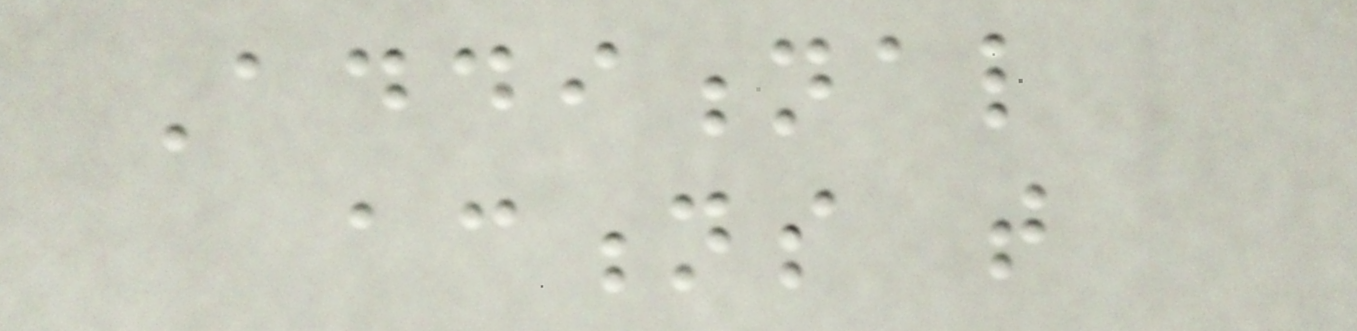Additional
actions that
